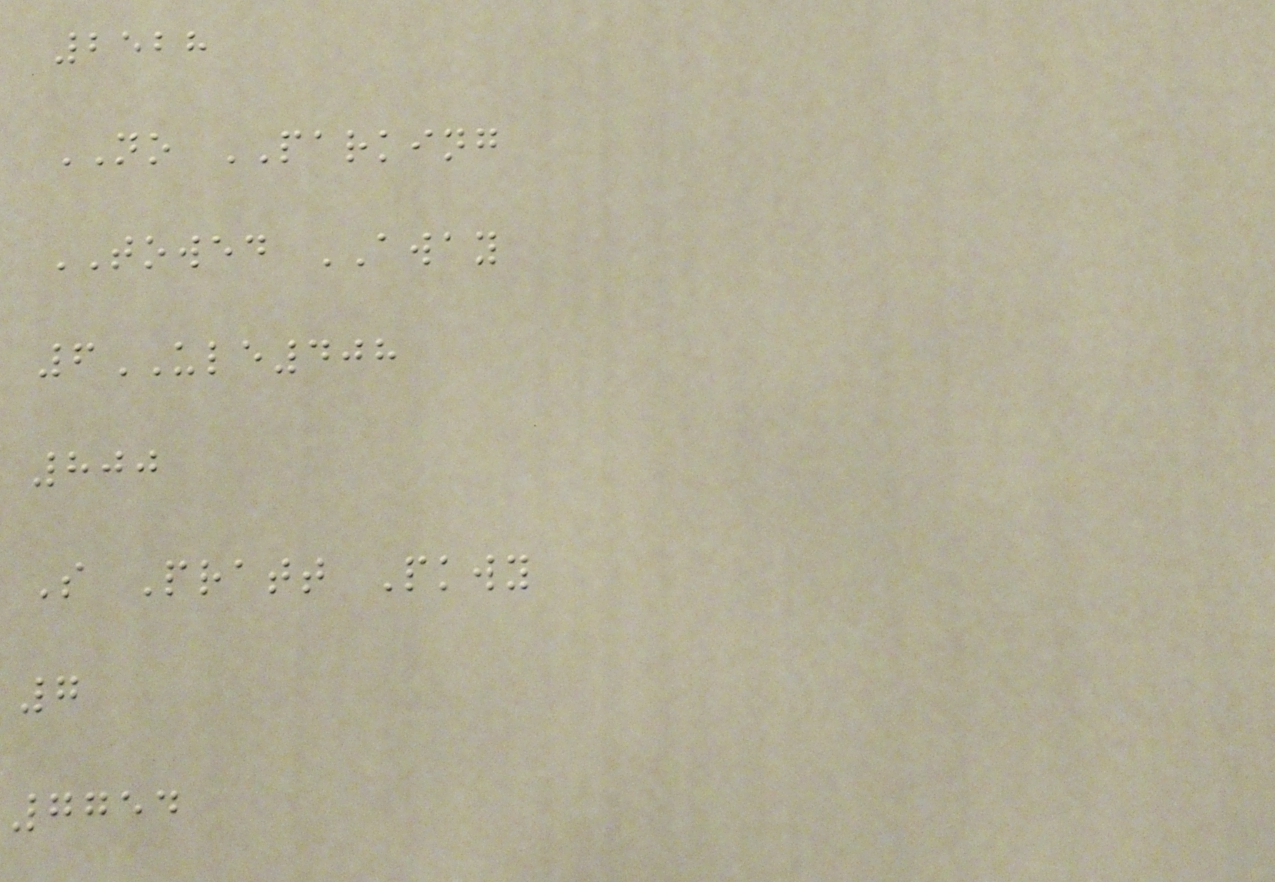2528
NO PARKING
TOWED AWAY
6ULE408
800
S Pratt Pkwy
7
7754
